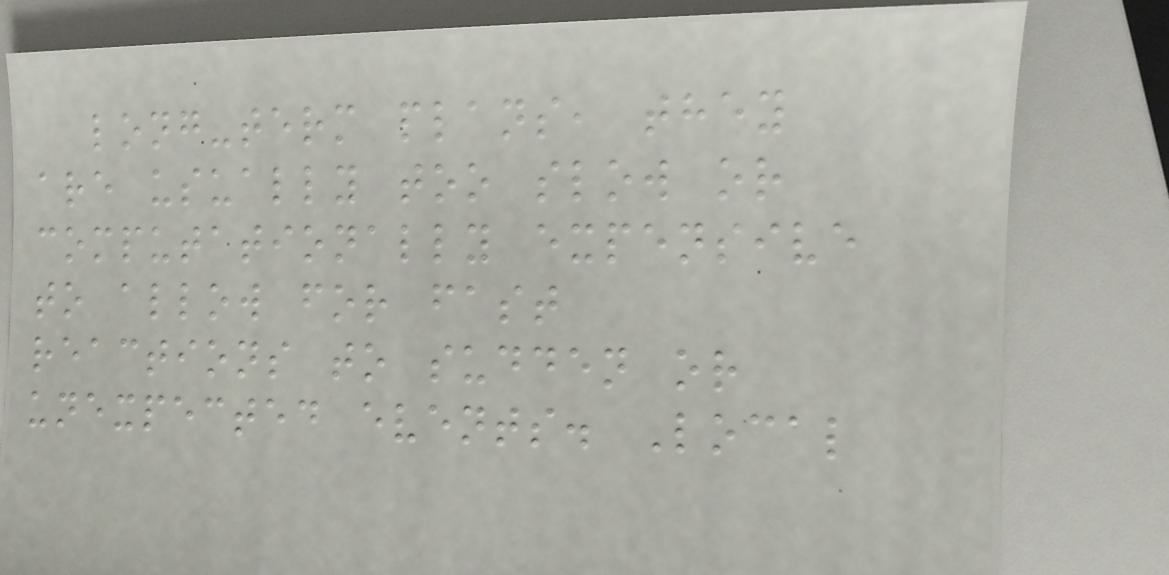long-term plans, they
are usually too slow or
computationally expensive
to allow for fast
reactions to sudden or
unexpected events. Local
